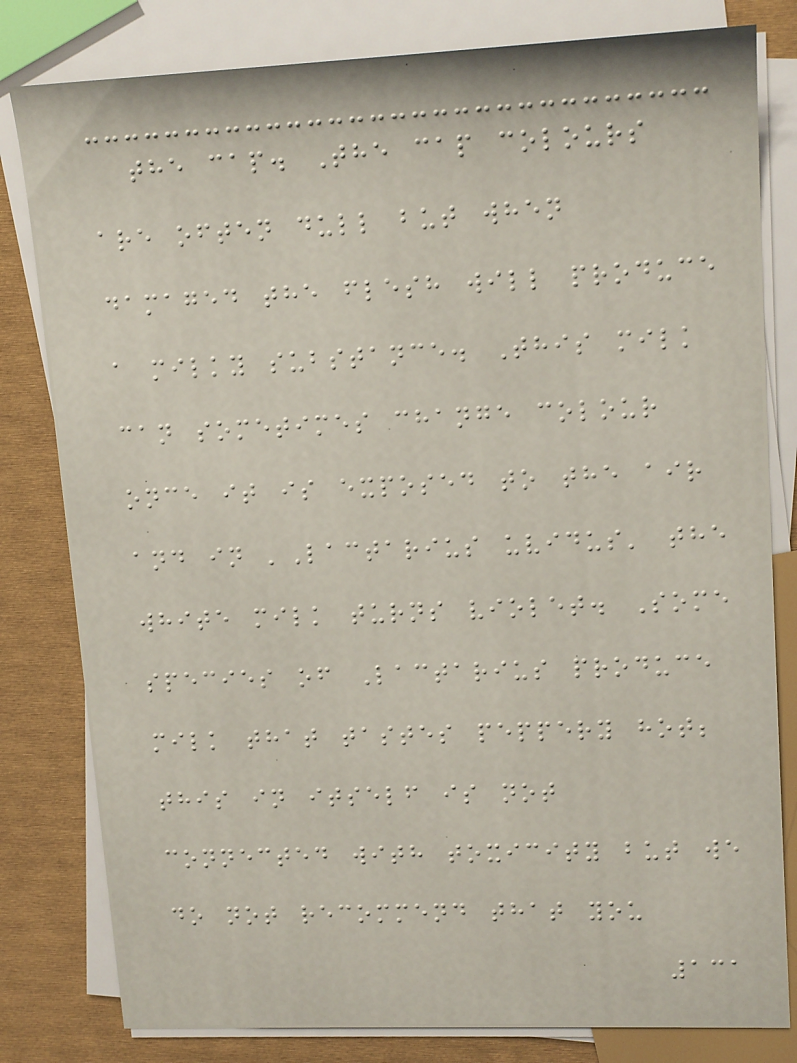the cap. The cap colours
are often dull but when
damaged the flesh will produce
a milky substance. This milk
can sometimes change colour
once it is exposed to the air
and in 'Lactarius uvidus' the
white milk turns violet. Some
species of Lactarius produce
milk that tastes peppery hot;
this in itself is not
connected with toxicity but we
do not recommend that you
131
